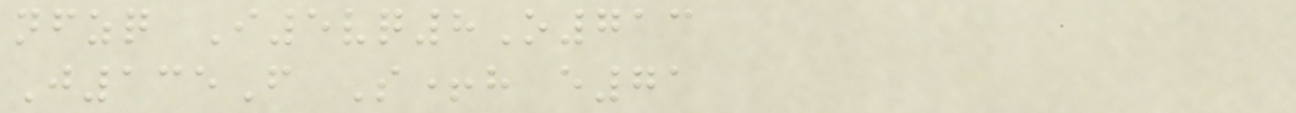nfzq I5vq8O713
J135F S+h e71
